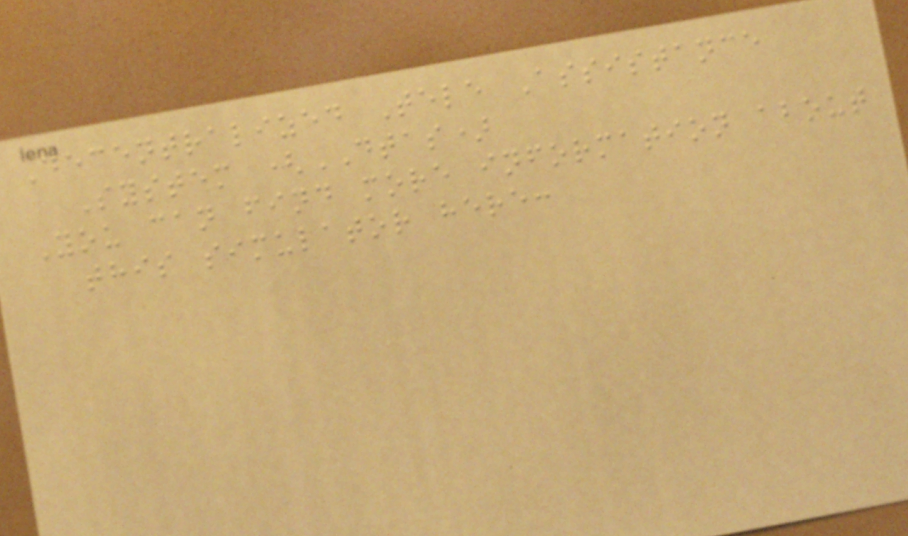Decentralized Tele Assistance
System (DTAS)
You can find more information about
this simulator here:
